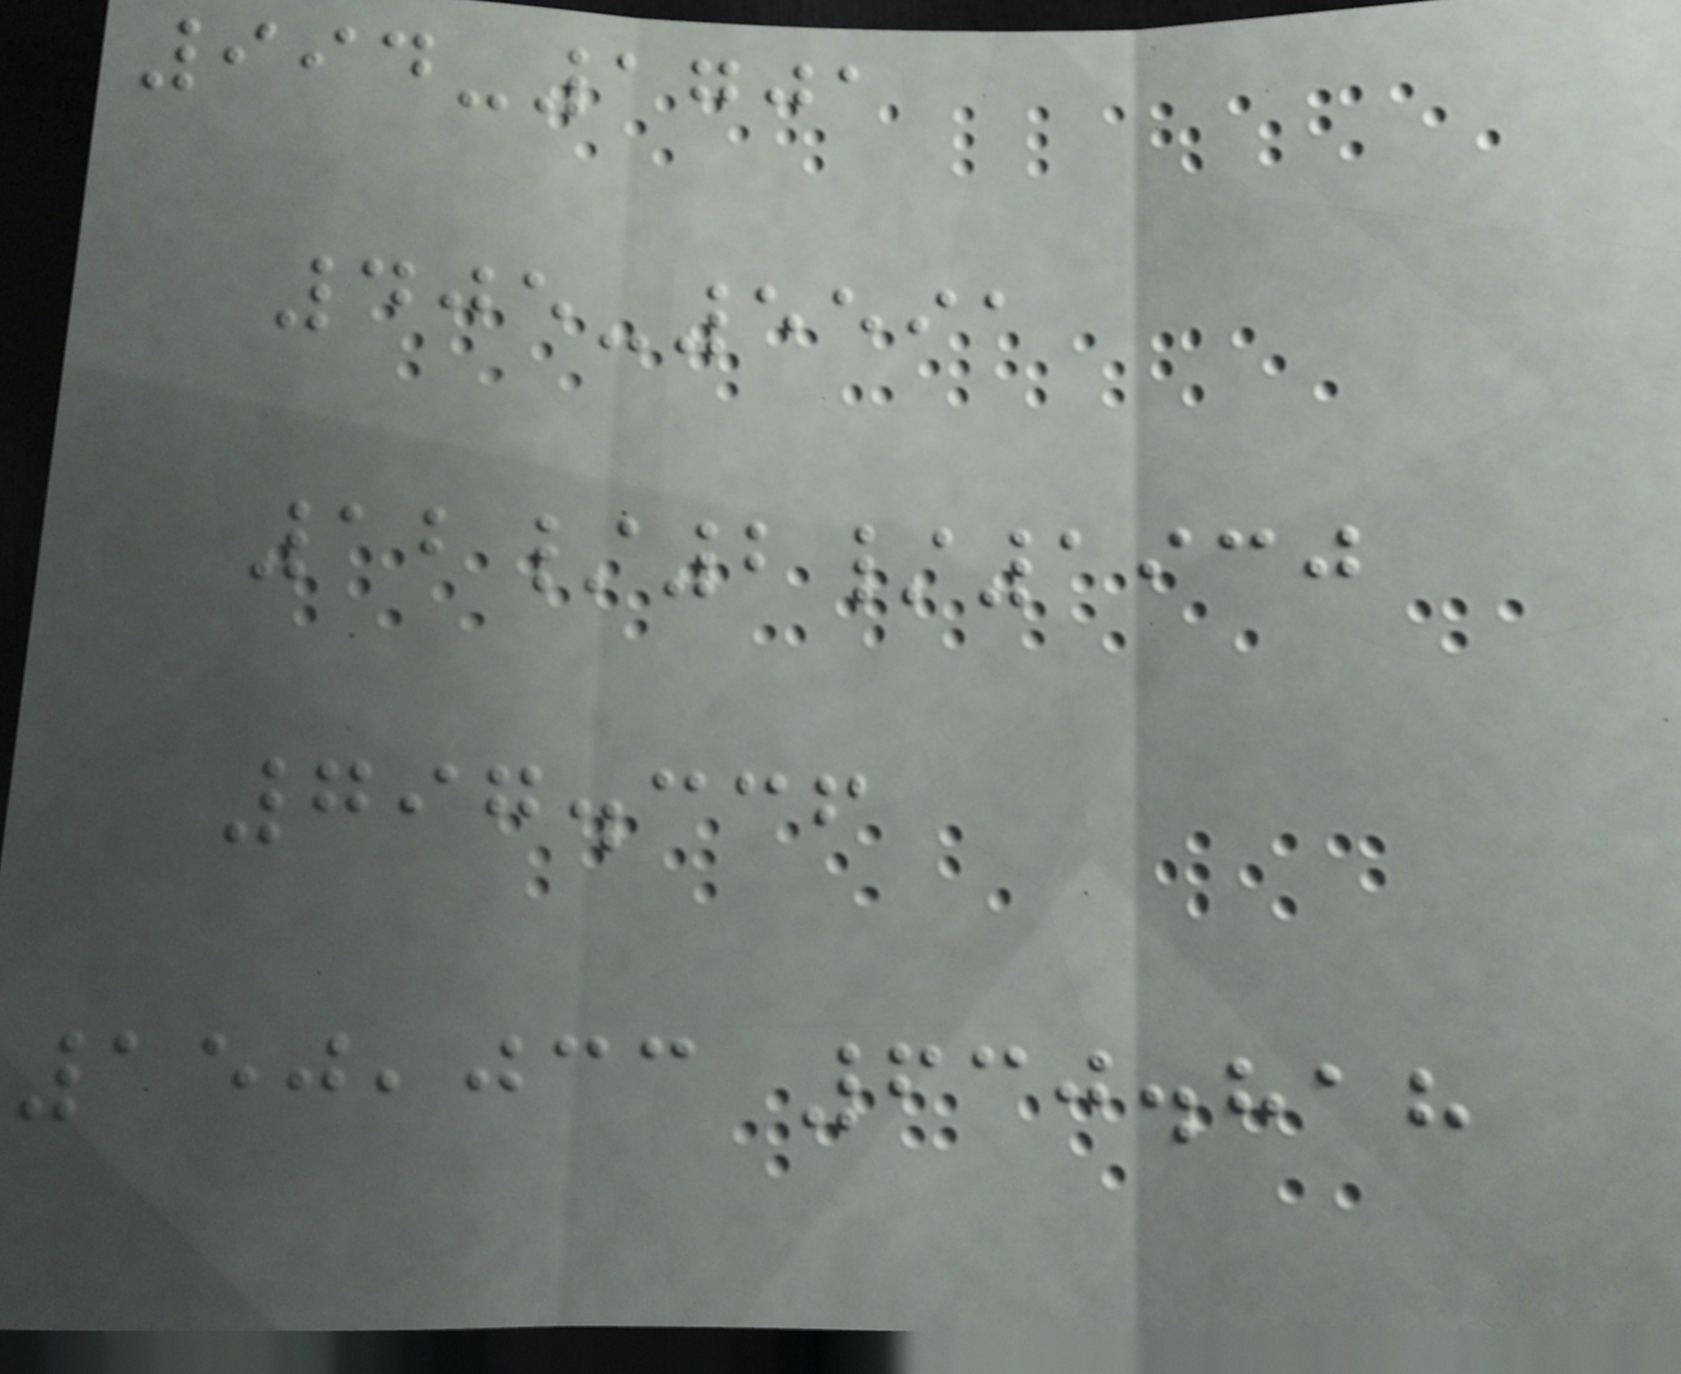994-1701
405-5591
12/2/1930
797.336
150,033 630.818
